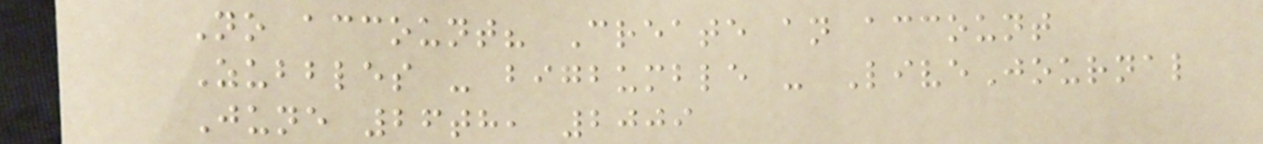No account? Create an account
Zubbles - bigbumble - LiveJournal
June 26th, 2009
